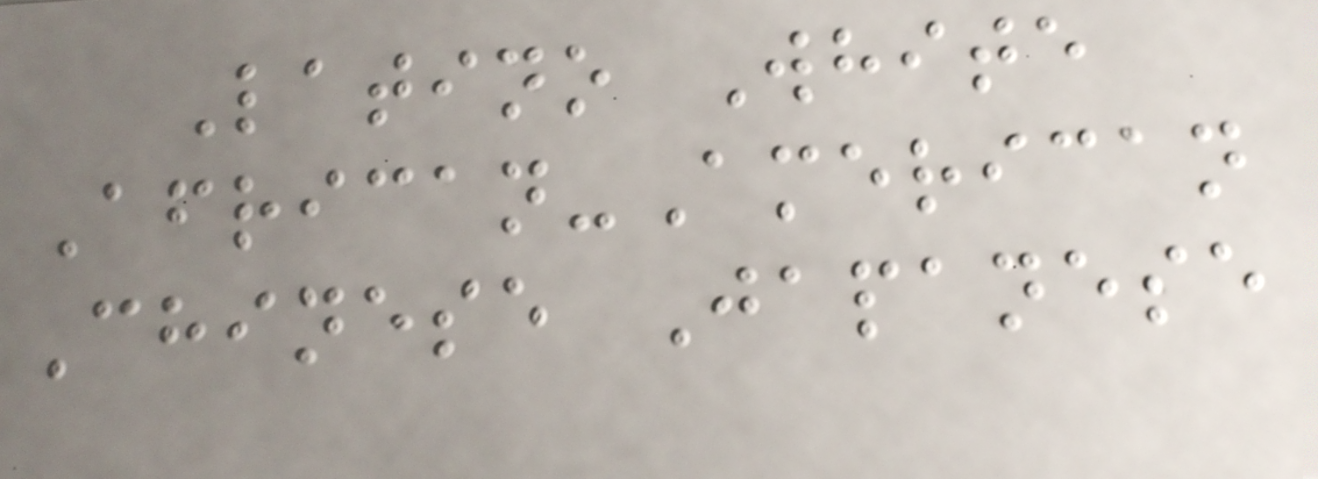Latino White
African-American
Chinese Japanese
